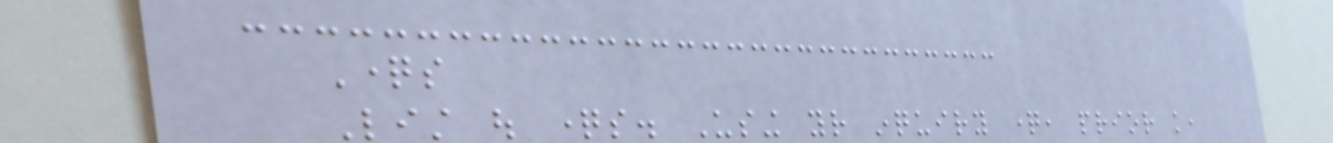Questions
List out questions. Using your inquiry question, prior knowledge,
